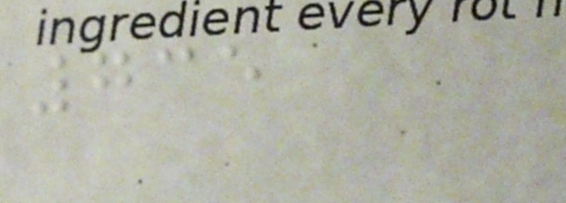735
